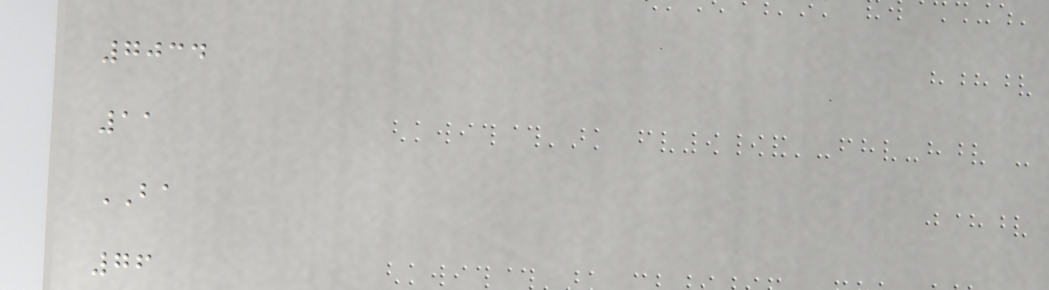7034
11
BA
76
